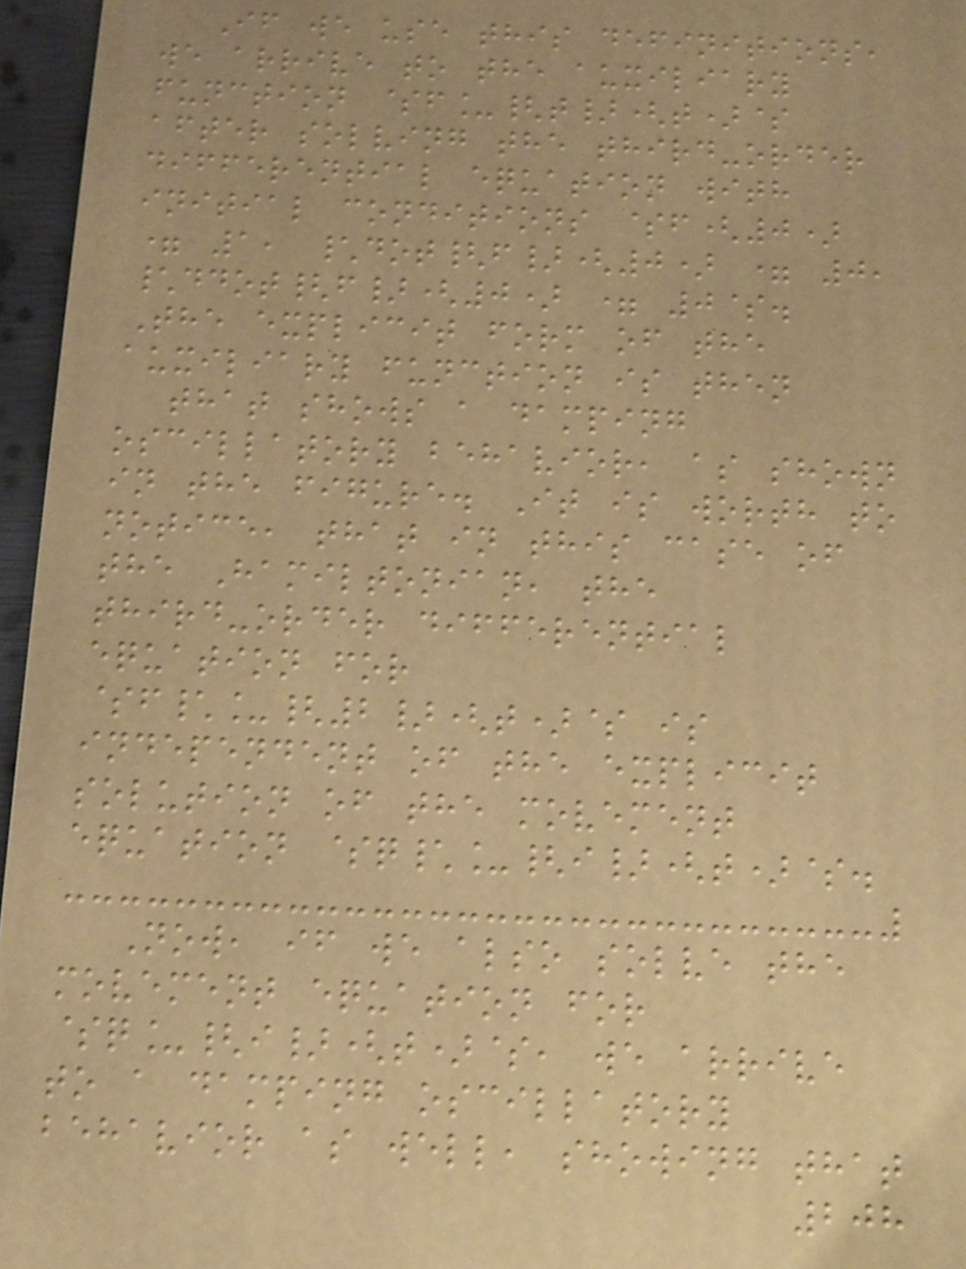If we use this definitions,
we arrive to the auxiliary
function $f_{t}(t)$
after solving the third-order
differential equation with
initial conditions $f(0)
= 1, \dot{f}(0) = 0,
\ddot{f}(0) = 0$.
The explicit form of the
auxiliary function is then
that shows a damping
oscillatory behavior, as shown
in the figure. It is worth to
notice, that in this case of
the Hamiltonian, the
third-order differential
equation for
$f\_{2}(t)$ is
independent of the explicit
solution of the movement
equation $q\_{i}(t)$.
Now, if we also solve the
movement equation for
$q_{i}(t)$, we arrive
to a damping oscillatory
behavior as well, showing that
208
